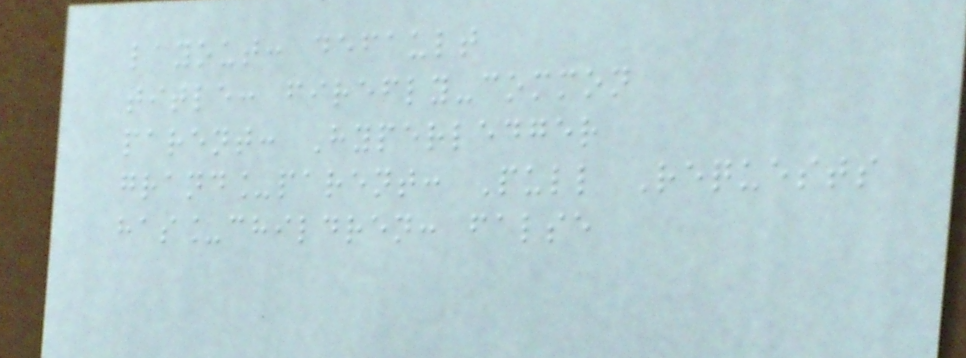layout: default
title: firefly-common
parent: Hyperledger
grand_parent: Pull Requests
has_children: false
